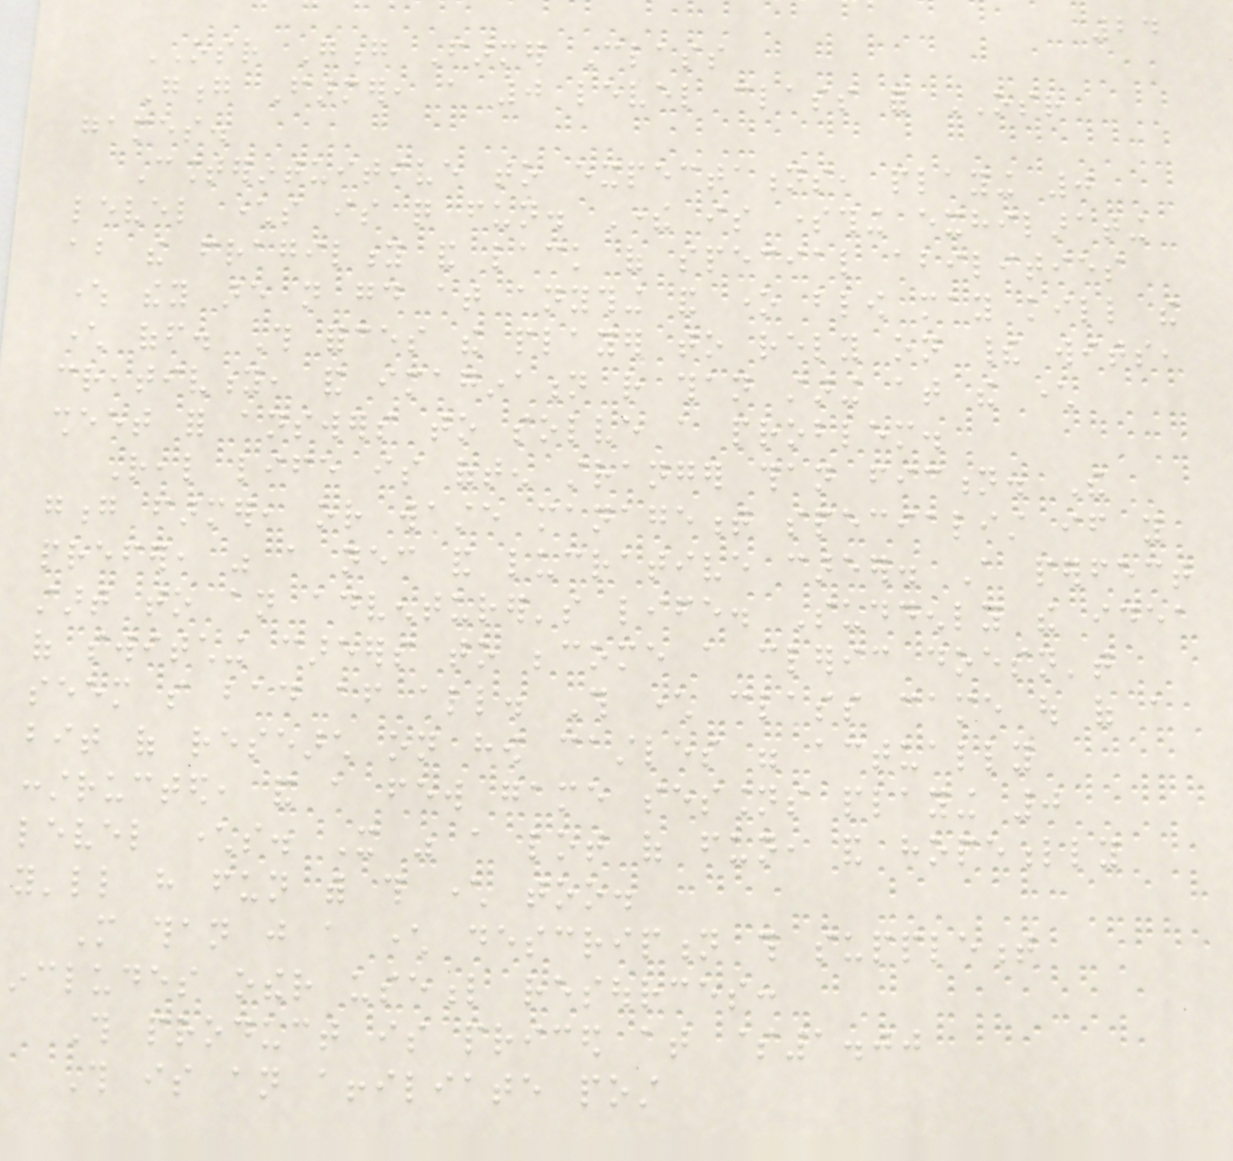24
OSR Gong Farmer Class
Gong Farmer, a 0 level class for OSR
games.
Counterintuitive to expectations, playing 0
level characters is quite fun. There is something exhilarating
about the fragility and lack of special abilities
where they are not good at anything and one blow may kill the
character off. This forces the player to rely on their wits,
creativity, and imagination rather than staring at the character
sheet for answers to solve a problem.
Real life is often stranger than fiction. The
gong farmer, or waste management specialist if you
prefer, was a necessary and lucrative career. A perfect
start to an adventurer's life. Suddenly the idea
of switching careers to become a cleric doesn't
seem so bad after all. This character class came out of a
bit of research on how castles were actually
constructed, and a few game sessions playing 0
level characters. It was a lot of fun, and hopefully
you'll have fun with this character too.
More than just a character description this supplement
includes other useful resources:
This product is priced at $1.00
This is an affiliate post
